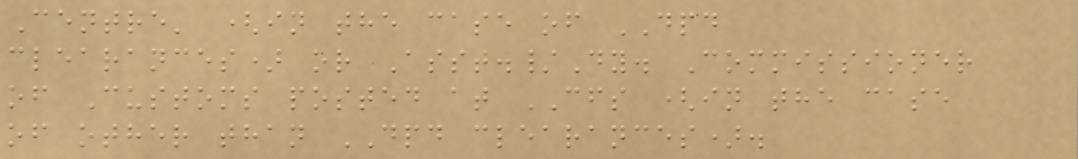Centre' (in the case of DPD
clearances) or Asst./Dy. Commissioner
of Customs posted at CFS (in the case
of other than DPD clearances).
